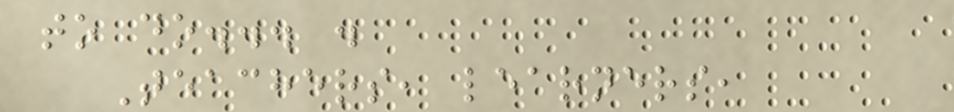to do... .
Teachers, learners,
